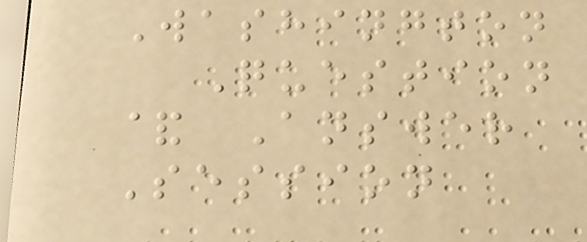Washington
Question
& Answer
Session
